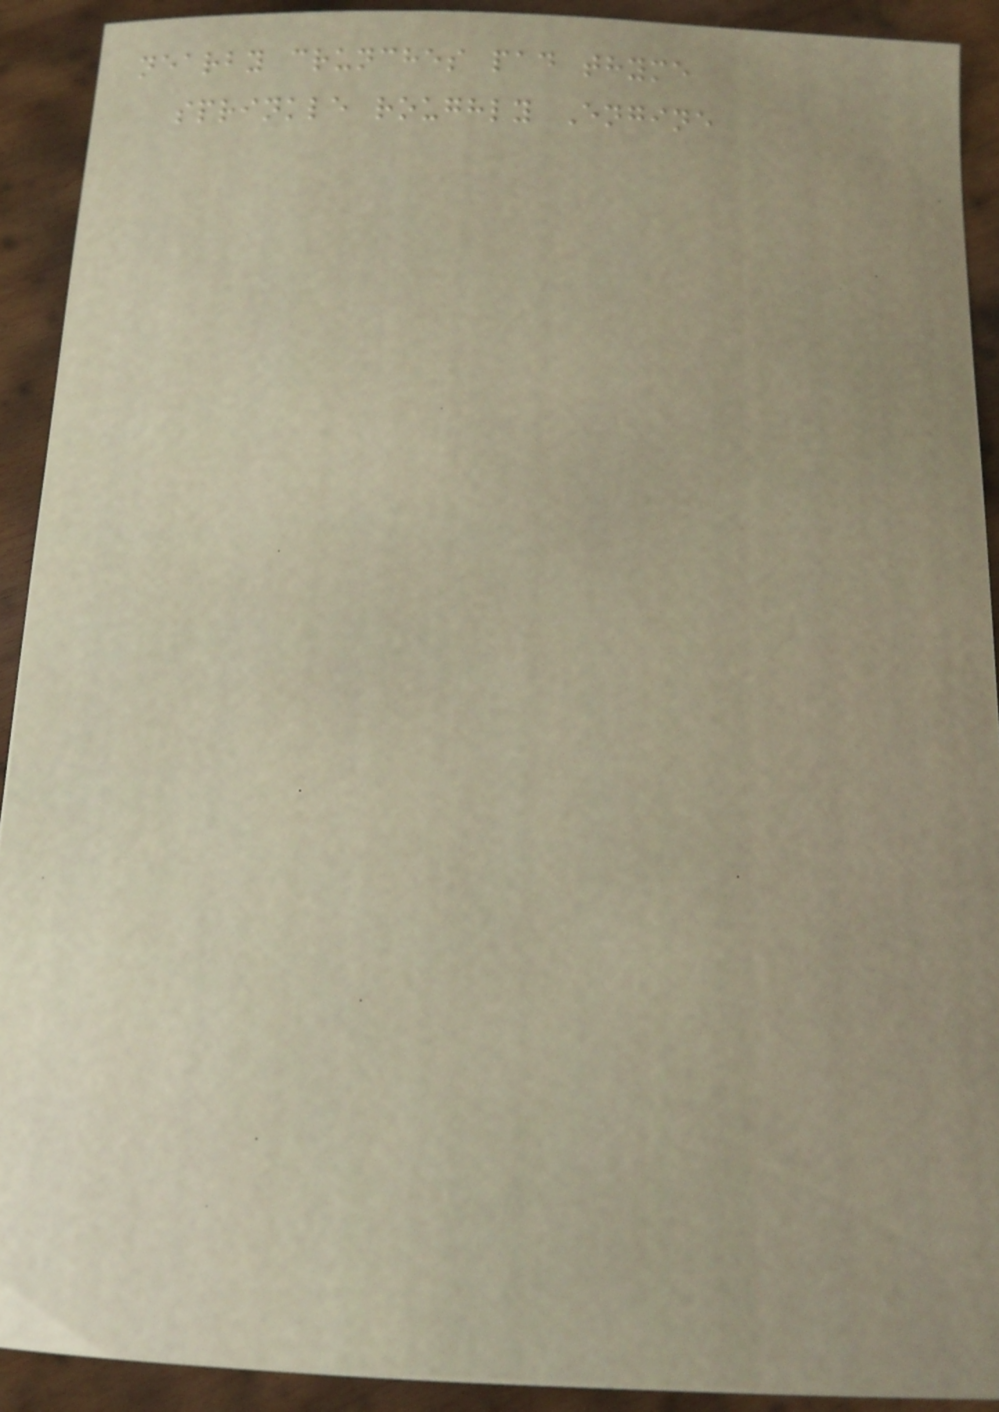nearby crunches pad thyme
sprinkle roughly Engine
